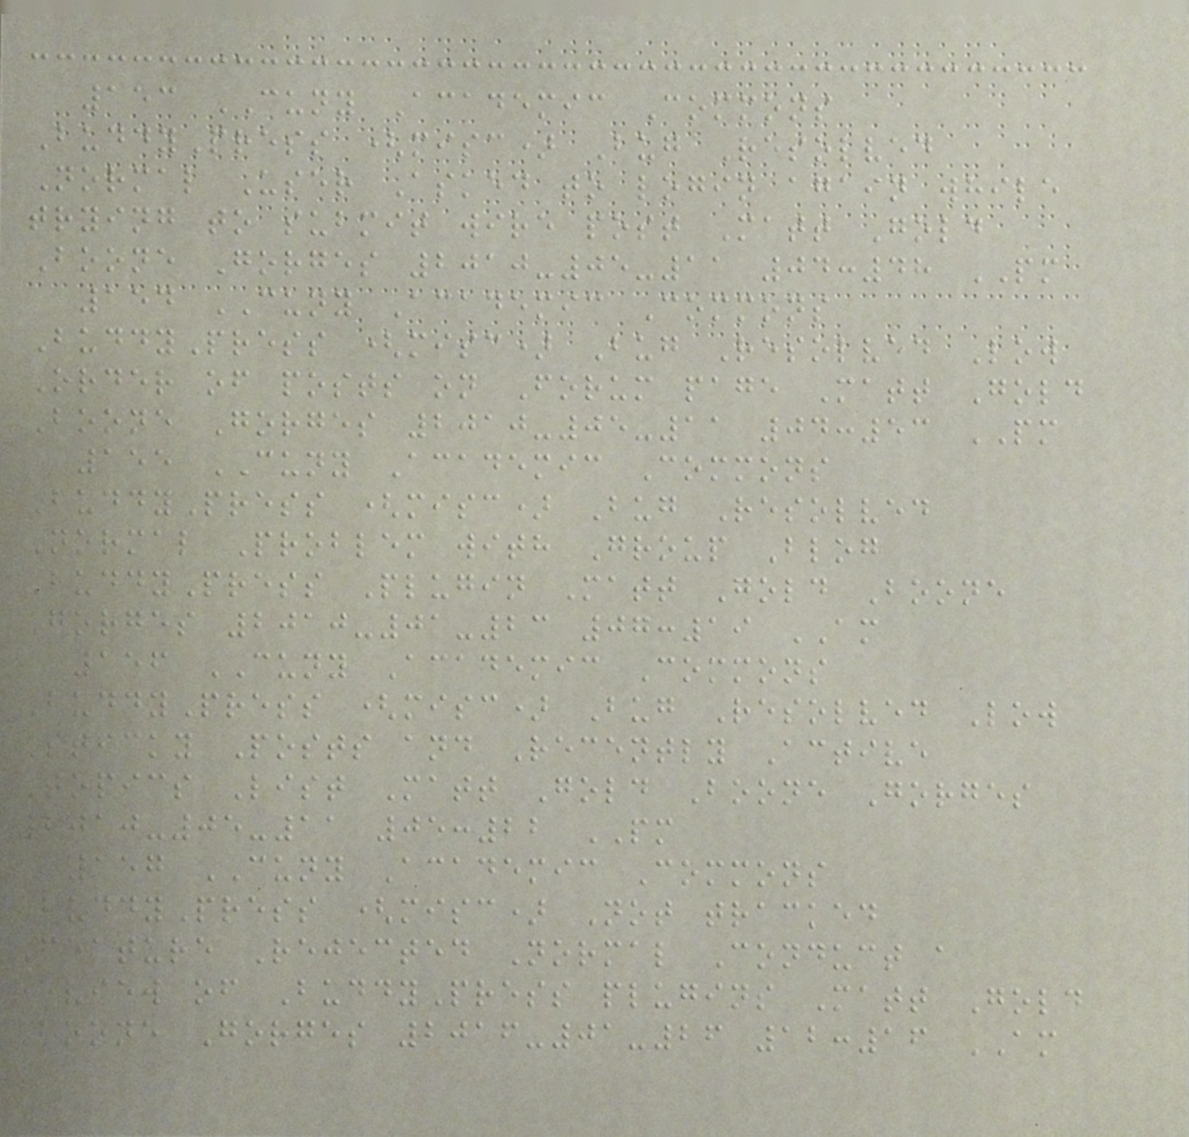153 CUNY Academic Commons
BuddyPress (misc) Bug Resolved
Normal User Asked to login again while
trying to submit wire post Matt Gold
Boone Gorges 2010-05-11 04:48 PM
154 CUNY Academic Commons
BuddyPress (misc) Bug Resolved Low
Order of posts on Forum page Matt Gold
Boone Gorges 2010-05-11 04:53 PM
155 CUNY Academic Commons
BuddyPress (misc) Bug Resolved
Normal Problem with Group Blog
BuddyPress Plugin Matt Gold Boone
Gorges 2010-01-23 07:19 AM
156 CUNY Academic Commons
BuddyPress (misc) Bug Resolved Low
Sticky Posts and Recently Active
Topics List Matt Gold Boone Gorges
2010-05-11 05:22 PM
157 CUNY Academic Commons
BuddyPress (misc) Not tracked
Feature Rejected Normal Conduct a
review of BuddyPress plugins Matt Gold
Boone Gorges 2016-01-26 12:16 AM
